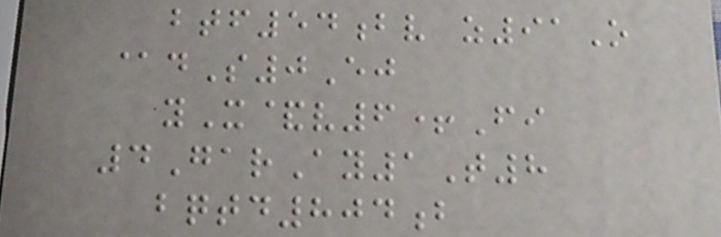btf54bv z91O
@dS0Ej
yX&v6+Fi
4GarAy1T8
bqtd804b
